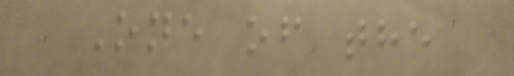One of the
